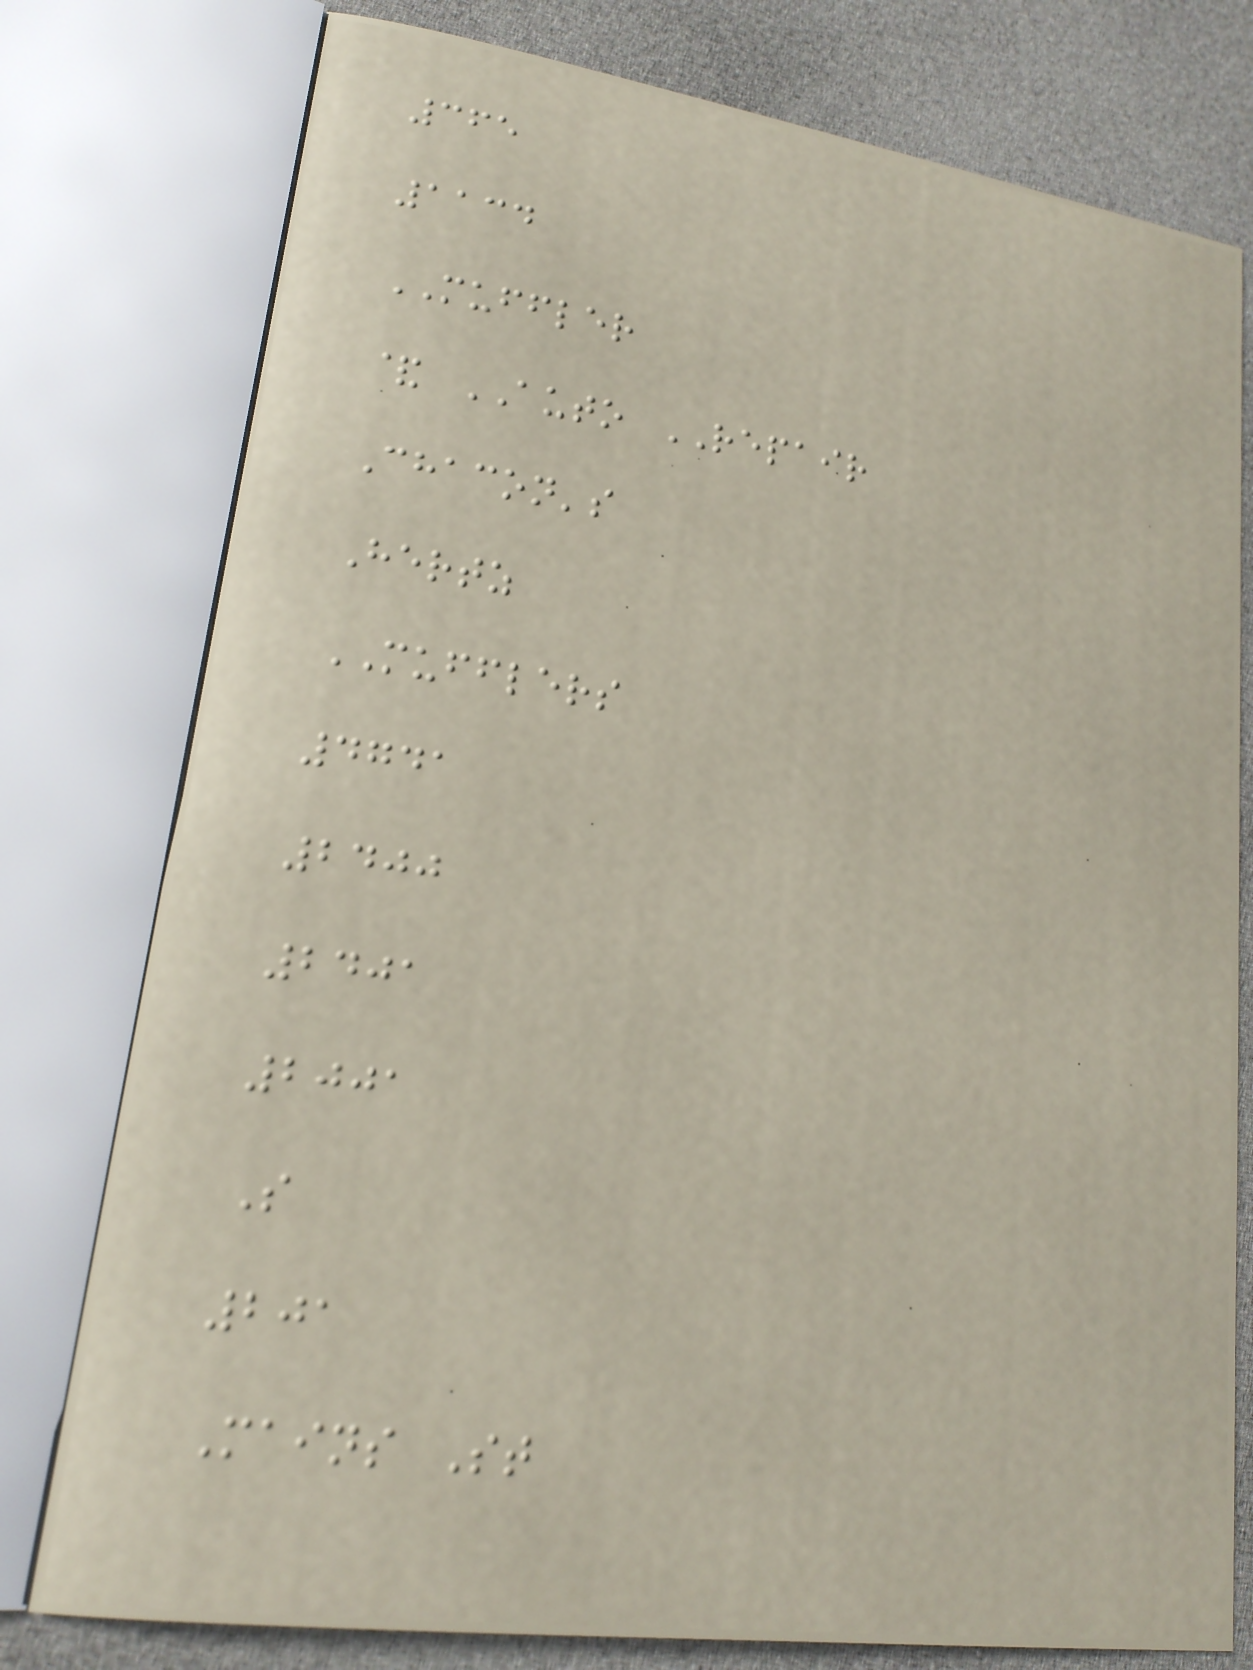365
1134
MUFFLER
& AUTO REPAIR
Chacon's
Hertz
MUFFLERS
4741
2400
2401
2001
S
201
Mains St
